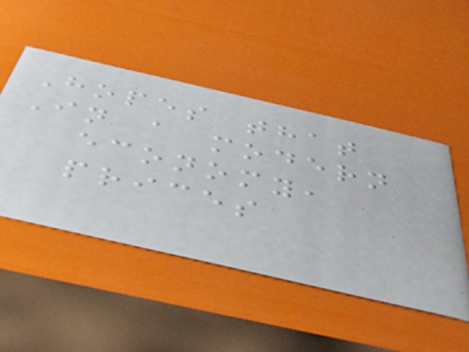Hopes that
In a modern
economy,
prices
